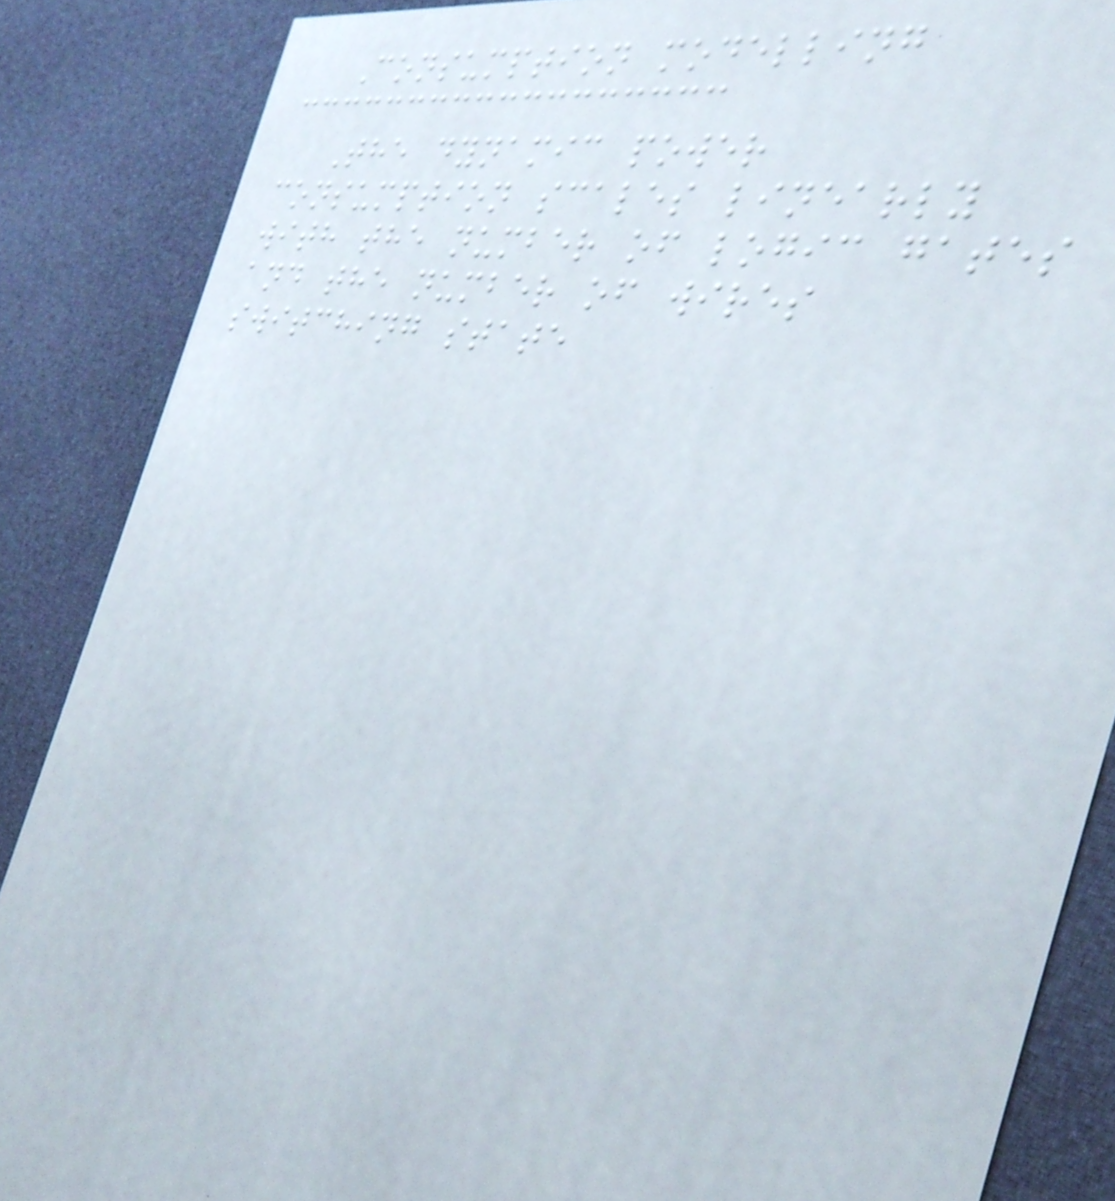Consumption modelling
The dynamic power
consumption scales linearly
with the number of logic gates
and the number of wires
switching state
